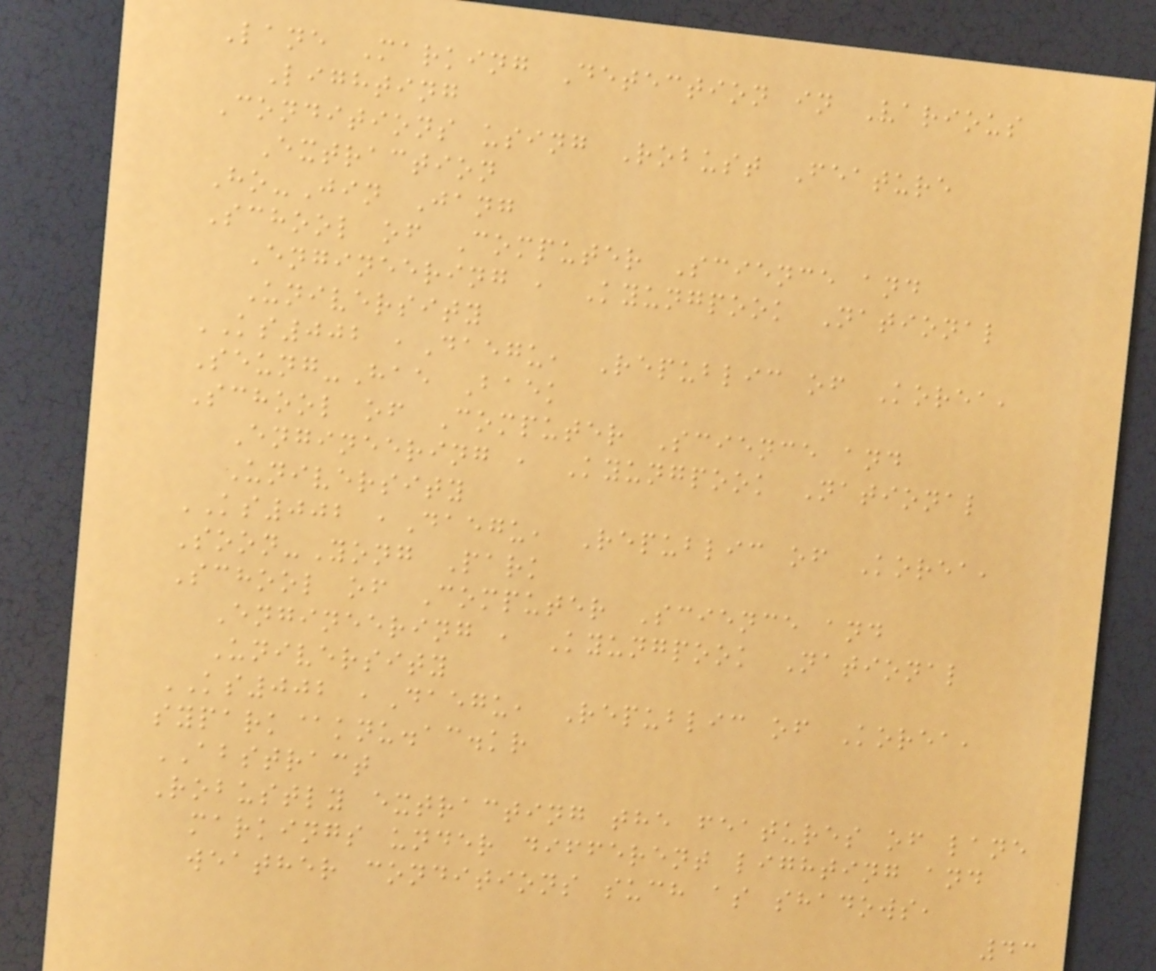Lane Marking Detection in Various
Lighting
Conditions using Robust Feature
Extraction
Ho-Jin Jang
School of Computer Science and
Engineering , Kyungpook National
University
KS002 ,Daegu, Republic of Korea,
Seung-Hae Baek
School of Computer Science and
Engineering , Kyungpook National
University
KS002 ,Daegu, Republic of Korea,
Soon-Yong Park
School of Computer Science and
Engineering , Kyungpook National
University
KS002 ,Daegu, Republic of Korea,
sypark@knu.ac.kr
ABSTRACT
Robustly extracting the features of lane
markings under different lighting and
weather conditions such as shadows,
43
